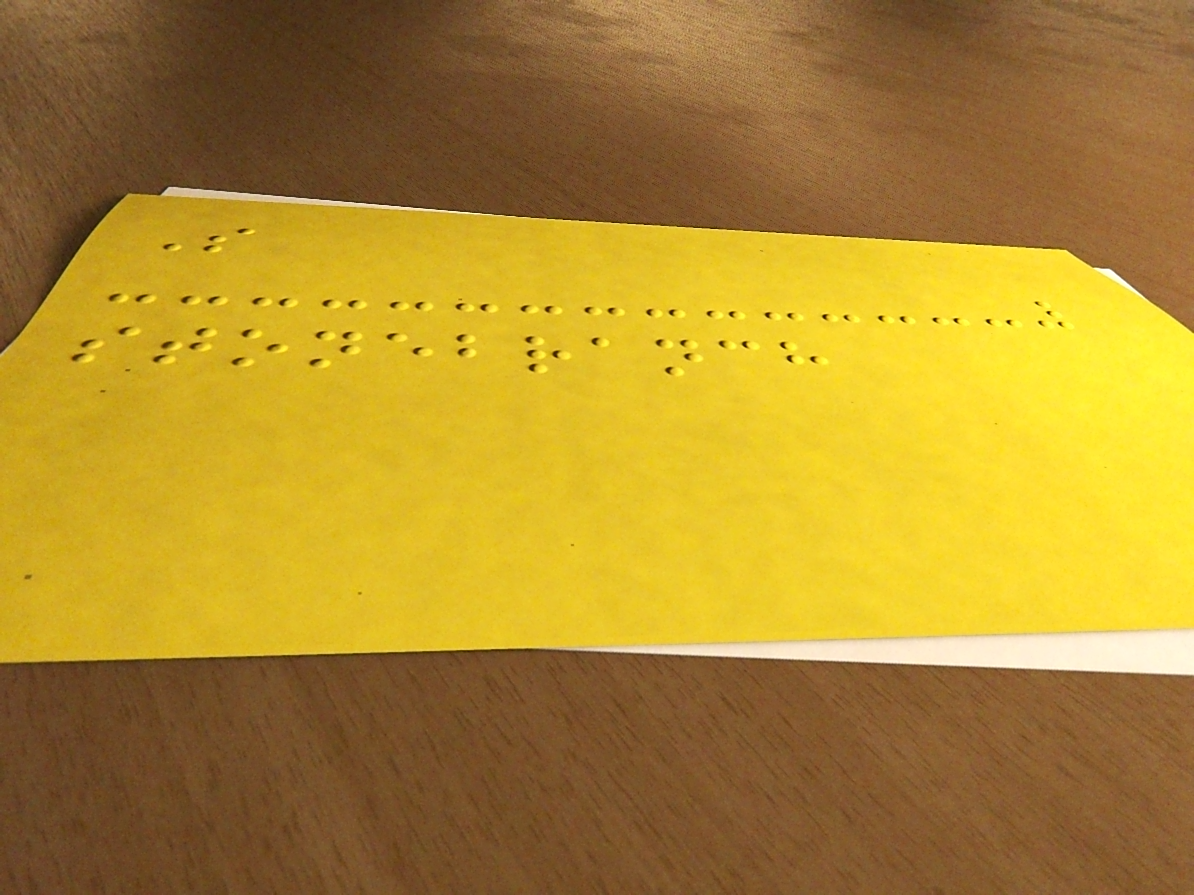S
stonebranch
